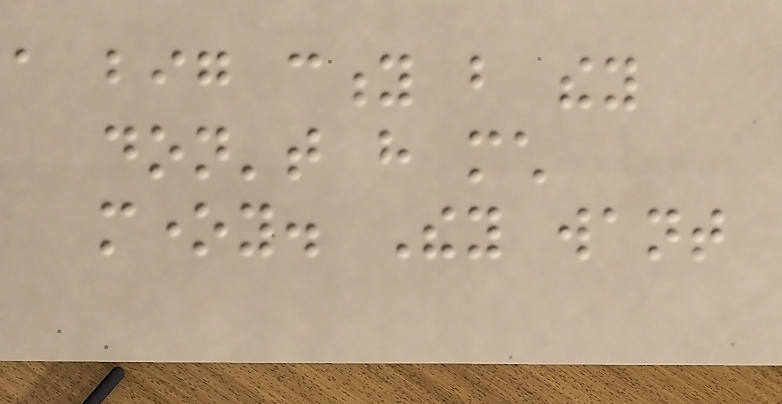a big city but they
don't have much
money. They want
